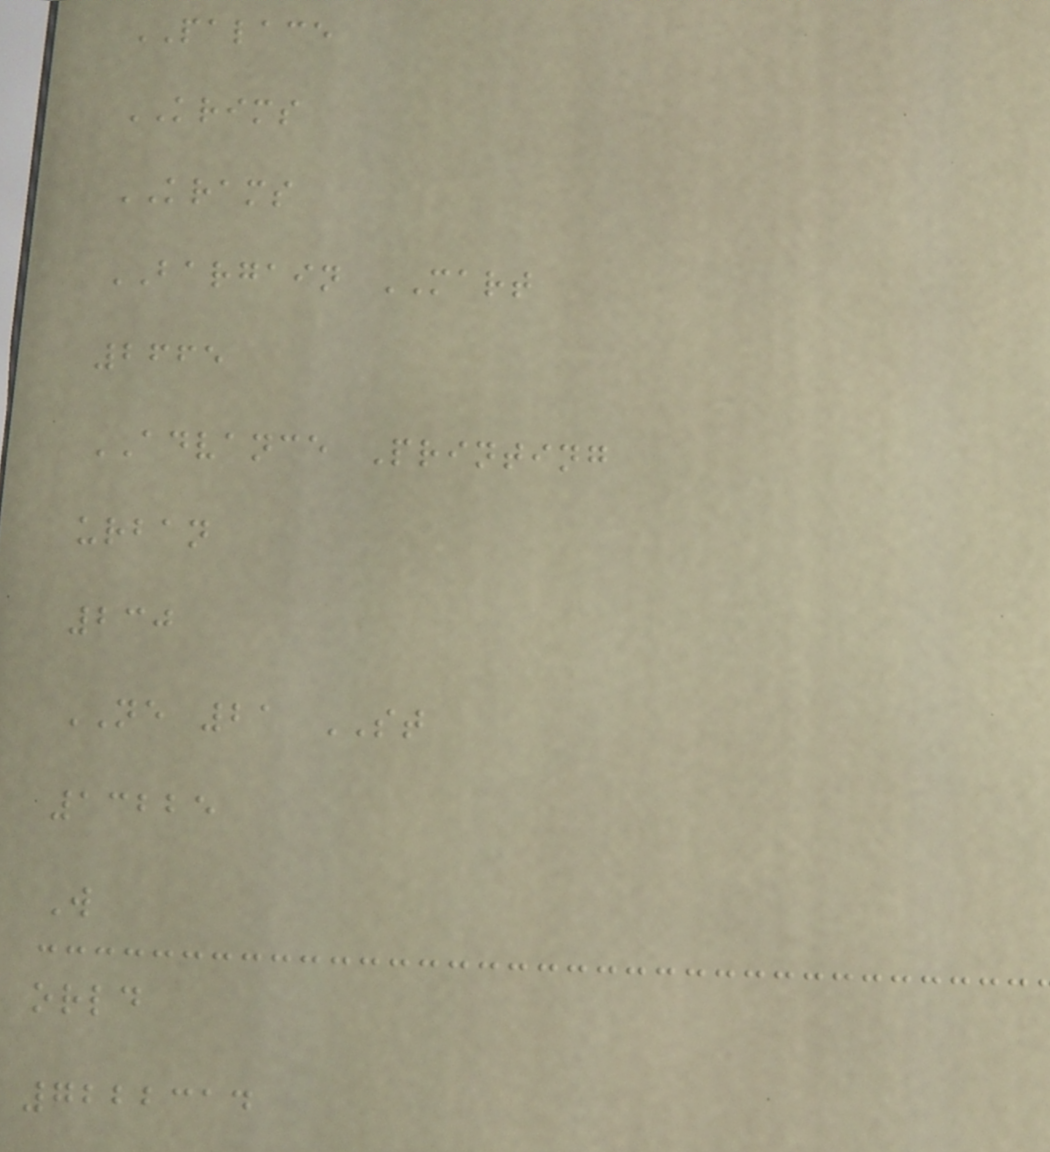PALACE
KRIMS
KRAMS
BARGAIN MART
2665
ADVANCE Printing
urban
230
NE 21 ST
13225
W
orld
7222314
